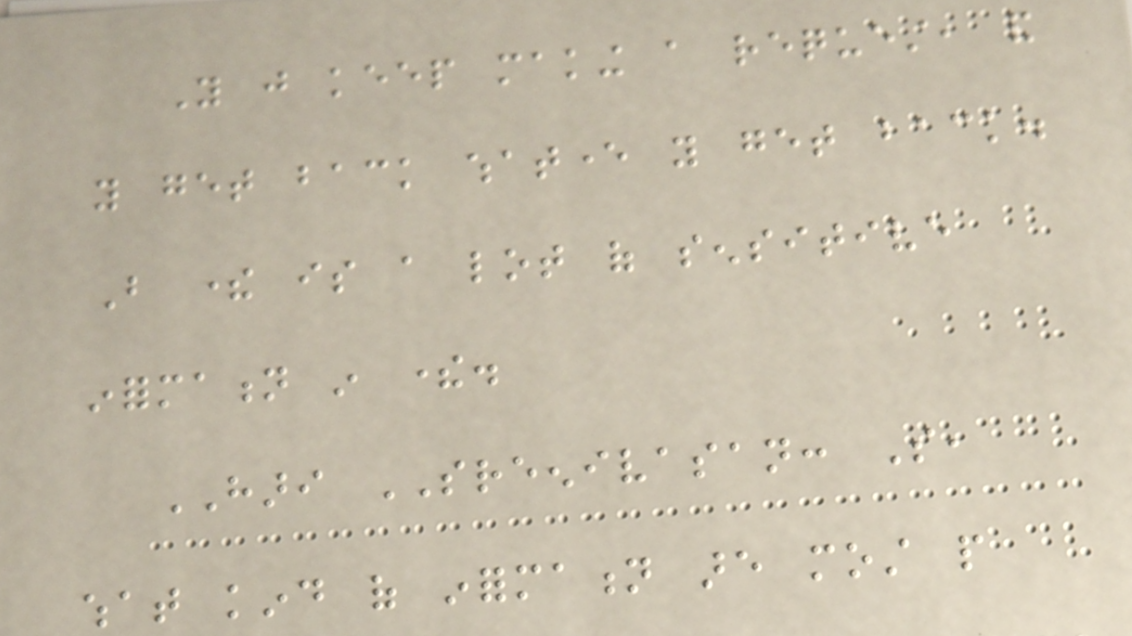You just keep making a request, and
you get back whatever you get back.
But there is a lot of sensitive
information in there.
HARI SREENIVASAN: So,
what kind of information are most people
